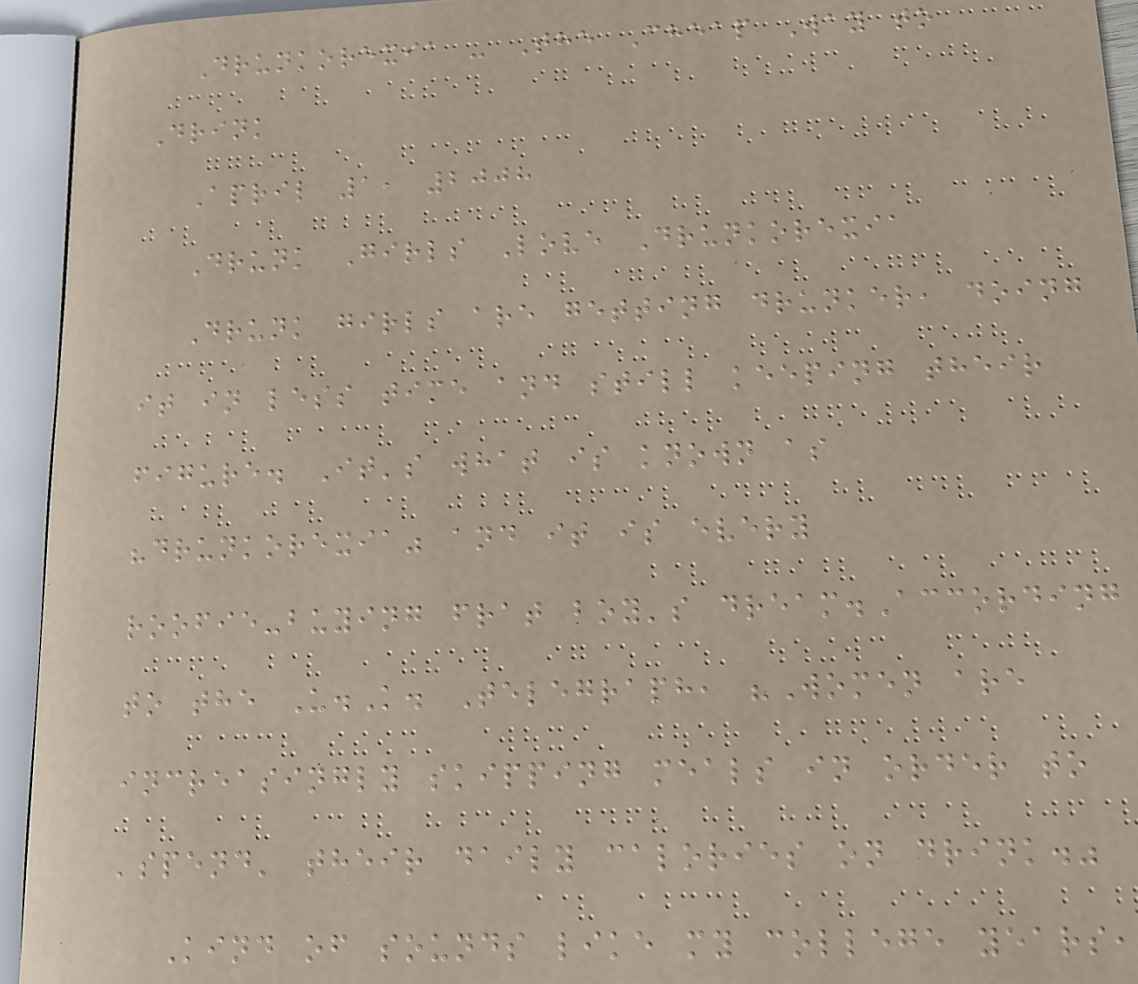Drunkorexia - The Cheap Way to
Drink
April 1, 2008
Drunk Girls Love Drunkorexia
Drunk girls are getting drunker, doing
it in less time and still keeping their
figure. It's what is known as
"drunkorexia" and it is every
roofie-buying frat boy's dream.According
to the U.K. Telegraph, "Women are
increasingly skipping meals in order to
'spend' their daily calories on drink."
Kind of sounds like my college years,
